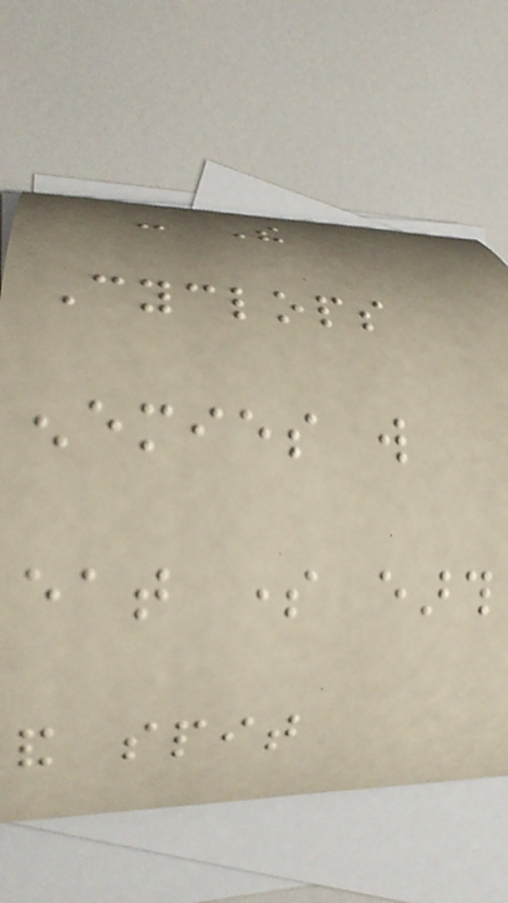- The
Cyclops
enemies will
eat some earth
and spit
